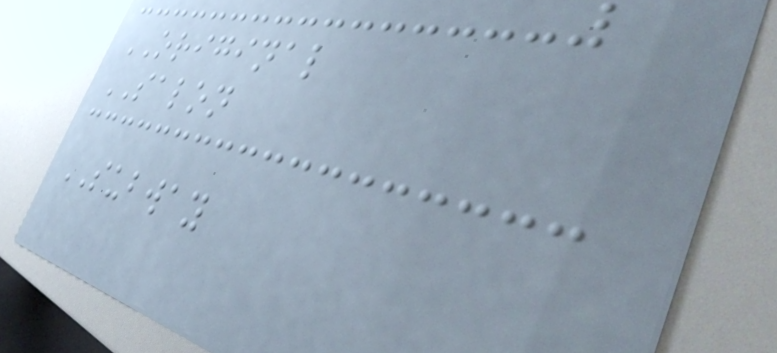ORIGINAL
SALON
SUBWAY
